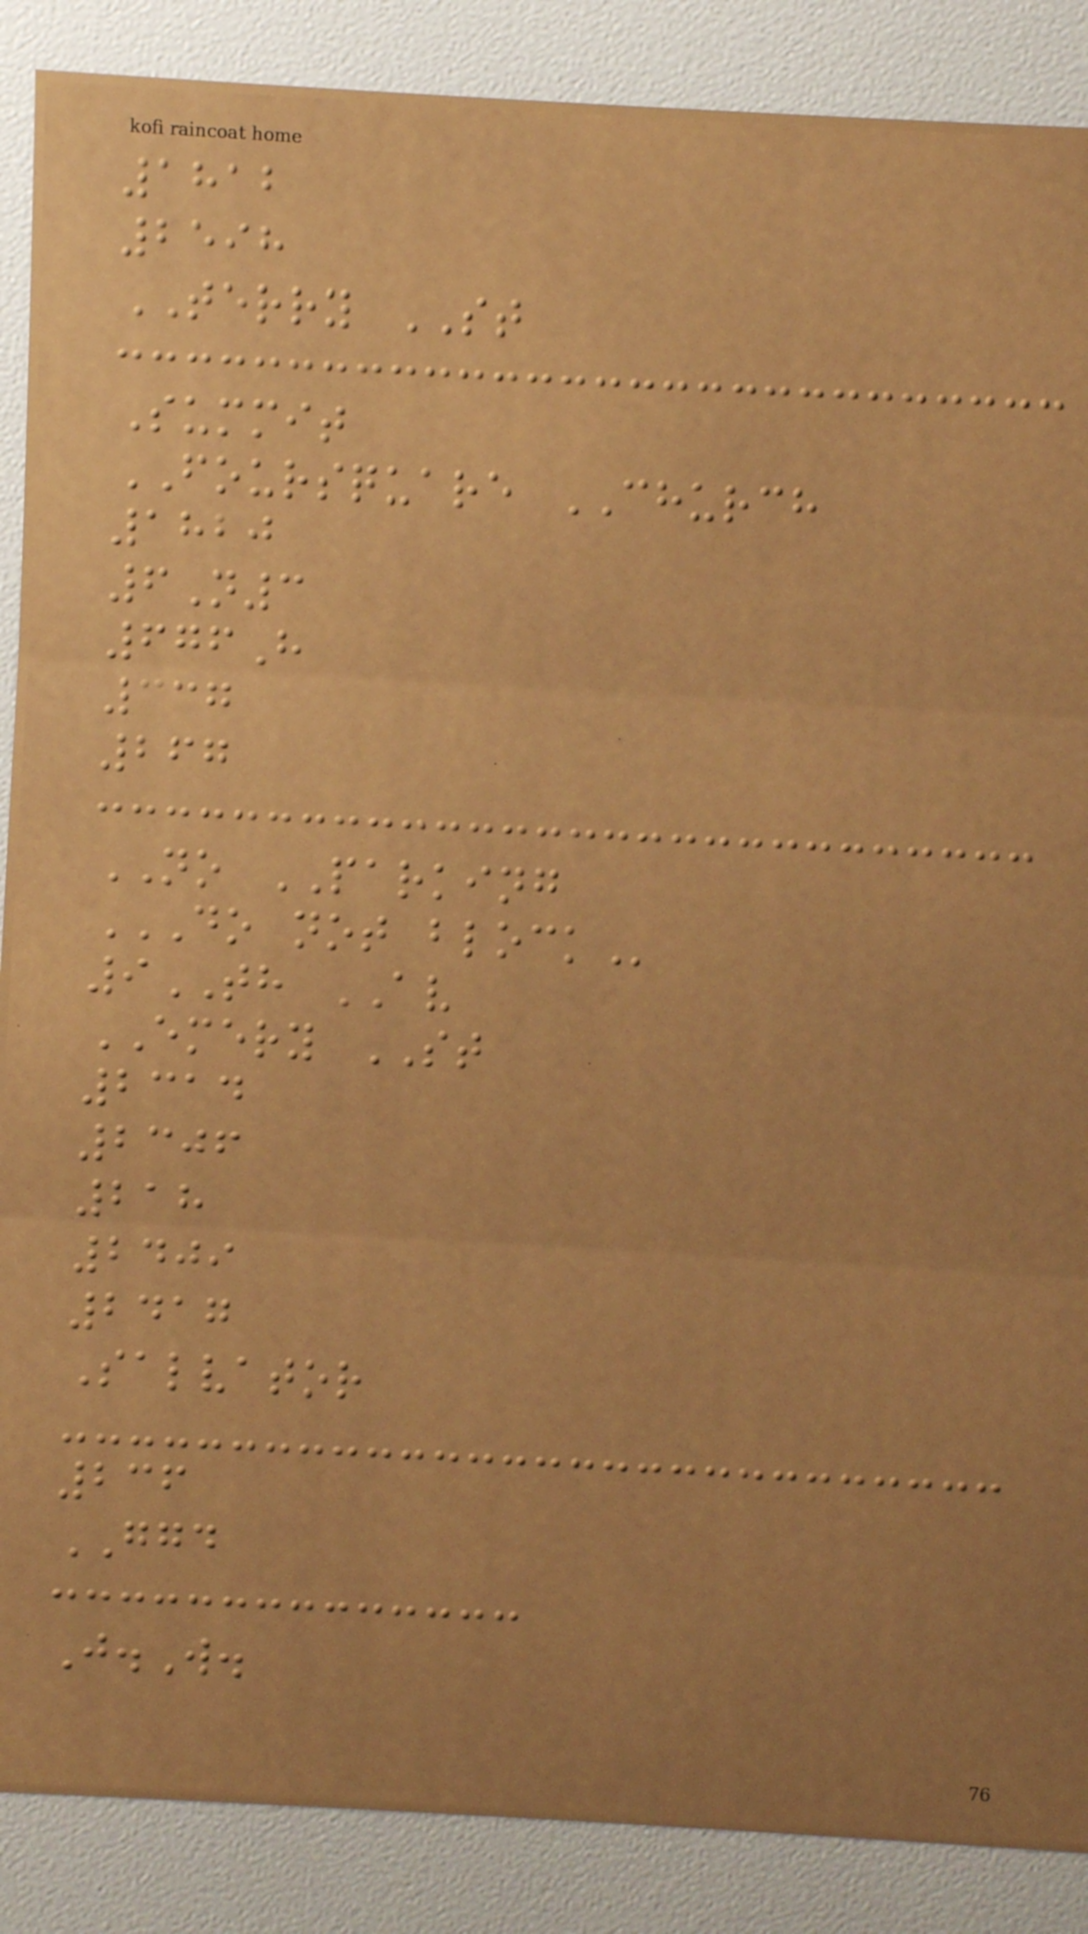1812
2598
TERRY ST
Summit
FOURSQUARE CHURCH
1820
6N3
676H
337
267
NO PARKING
DO NOT BLOCK
9TH AV
EMERY ST
2314
2306
218
2409
2417
Salvator
236
GGD
J.W.
